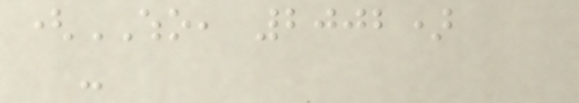(WHO, 2002)
-
